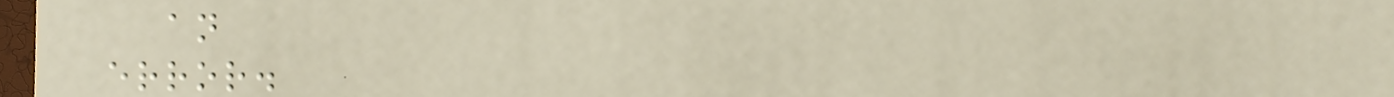an
error.
